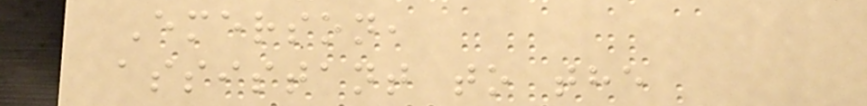Emerson,
assistant to the
